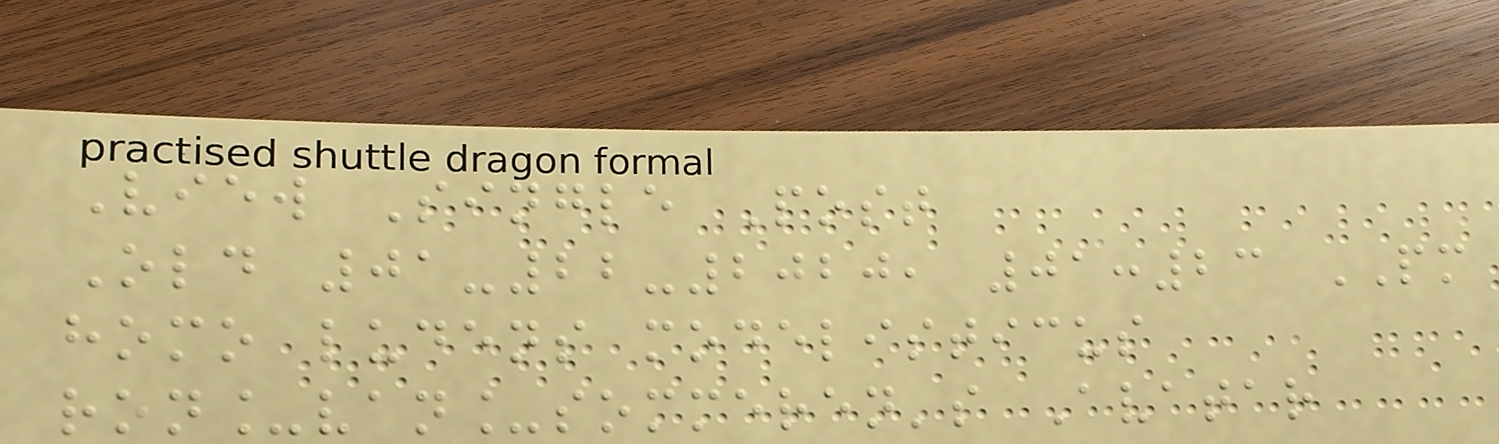View Single Post
Old 01-22-2020, 01:23 PM
homo ludens modelisticus
ron_van_sommeren's Avatar
